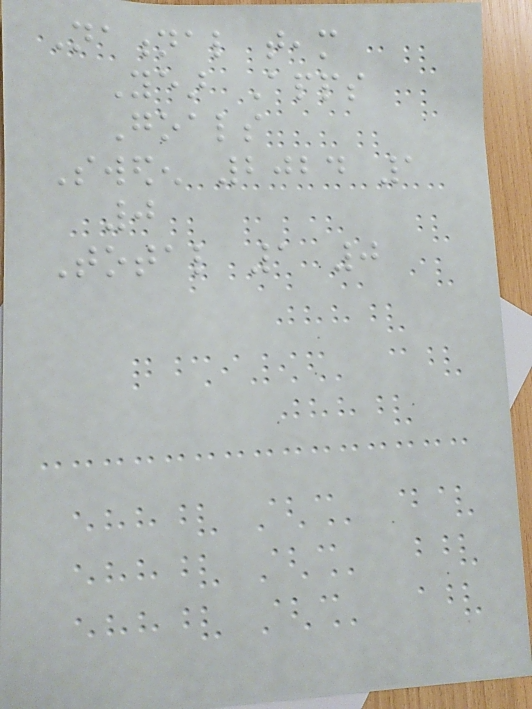National team
Year Apps
Goals
Sweden 2024 1
0
Total 1 0
